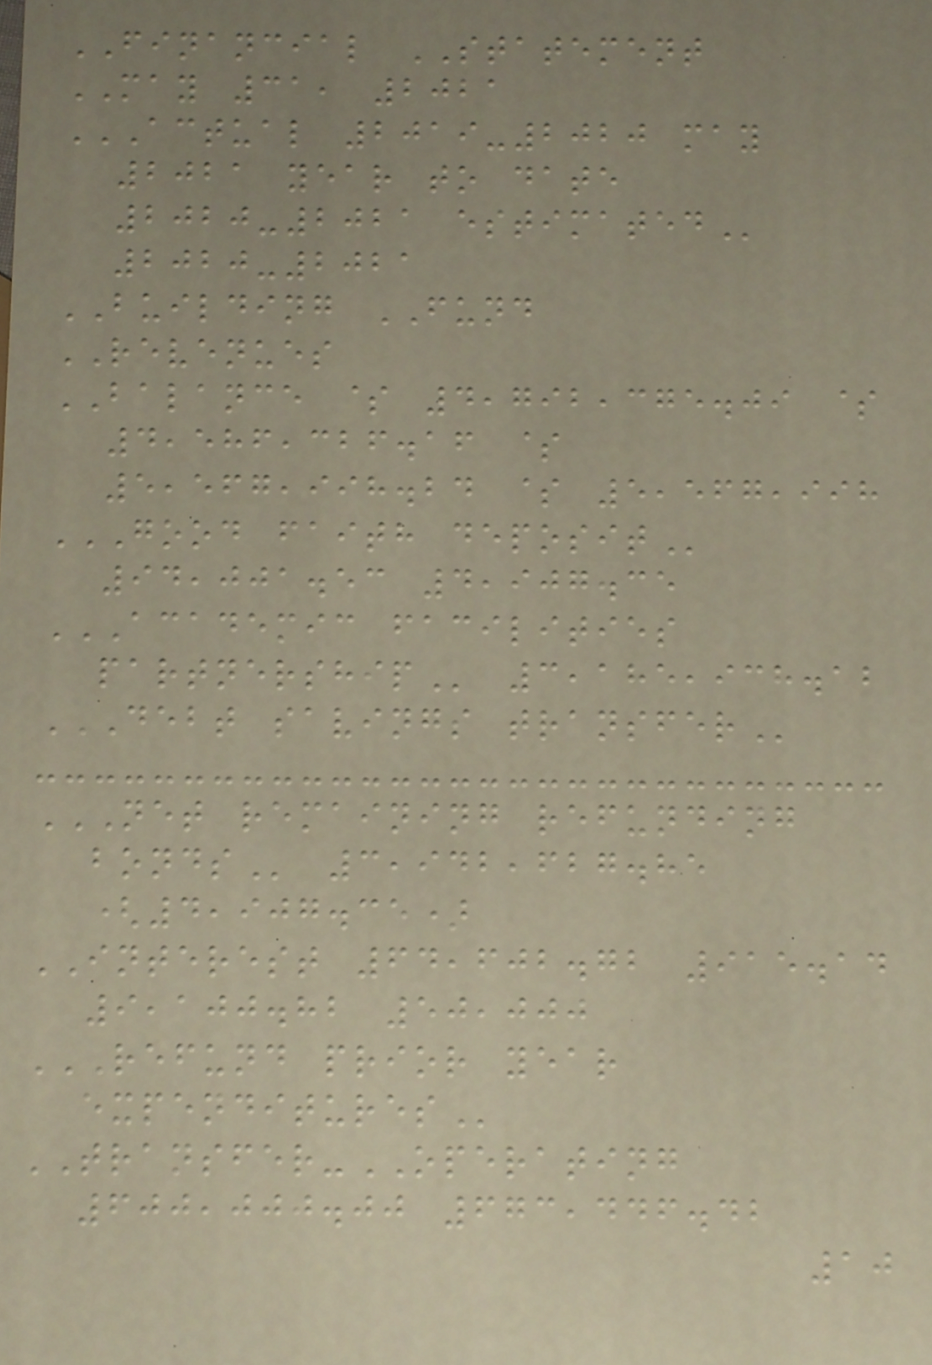FINANCIAL STATEMENT
MAY 31, 2021
ACTUAL 2019-2020 MAY
2021 YEAR TO DATE
2020-2021 ESTIMATED
2020-2021
BUILDING FUND
REVENUES
BALANCE $ 4,792,375.09 $
4,586,326.16 $
5,567,998.24 $ 5,567,998
GOOD FAITH DEPOSIT
94,001.53 4,907.35
ACADEMIC FACILITIES
PARTNERSHIP 3,185,938.12
DEBT SAVINGS TRANSFER
NET REMAINING REFUNDING
BONDS 3,942,627.85
(4,907.35)
INTEREST 64,602.72 915.14
9,100.82 50,000
REFUND PRIOR YEAR
EXPENDITURES
TRANSFER-OPERATING
600,000.00 673,446.42
10
